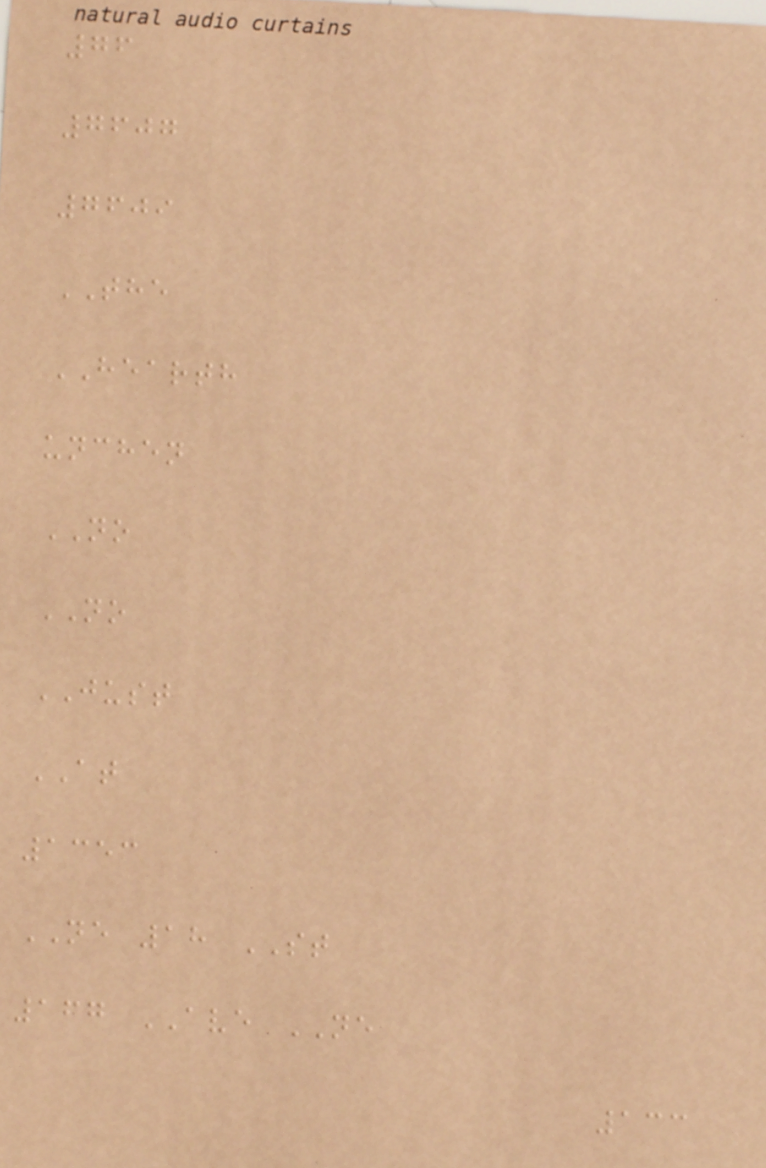76
7607
7609
THE
HEARTH
unchen
NO
NO
JUST
AT
1353
NE 18 ST
167 AVE NE
133
